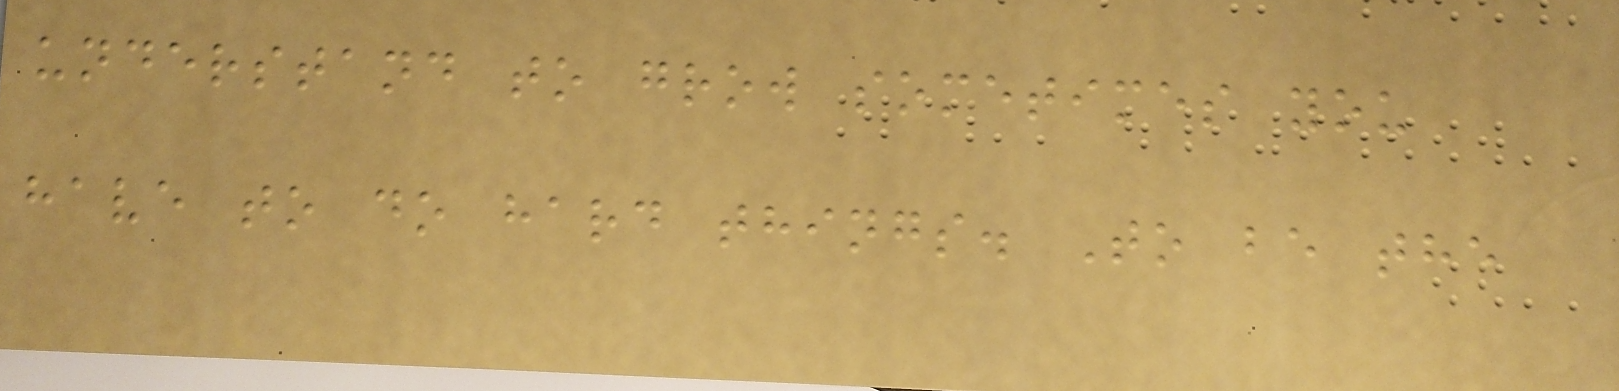understand to grow sometimes you
have to do hard things. To be the
